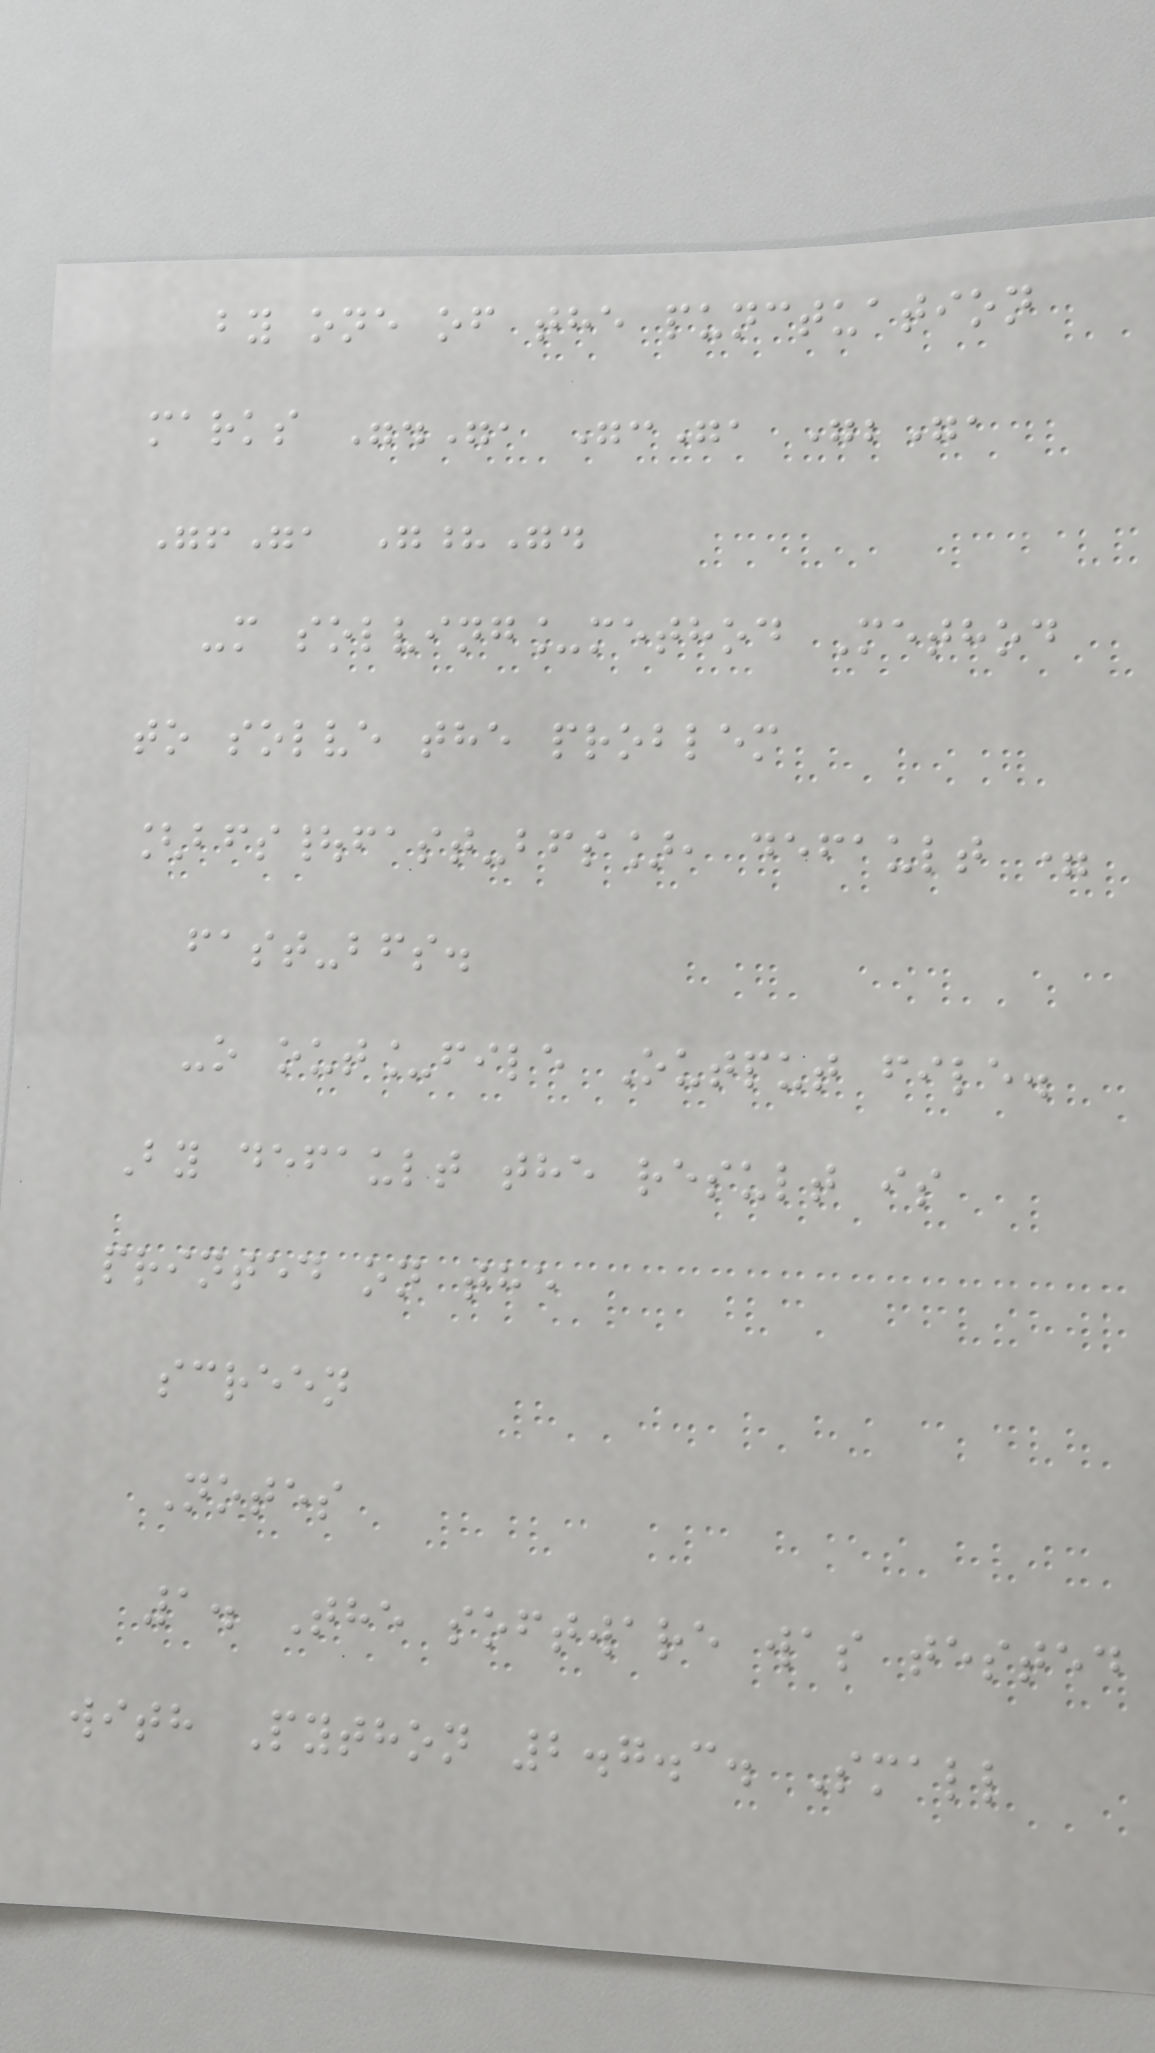by one of the punctuation
marks ".", ":", ";",
"!", "?".
-m solving_method Method
to solve the problem
[bfs|fast-bfs], default =
fast-bfs.
-o out_file Output file.
By default the result is
printed on the
screen
Notes
1. The software was tested
with Python 2.7.3. Small
